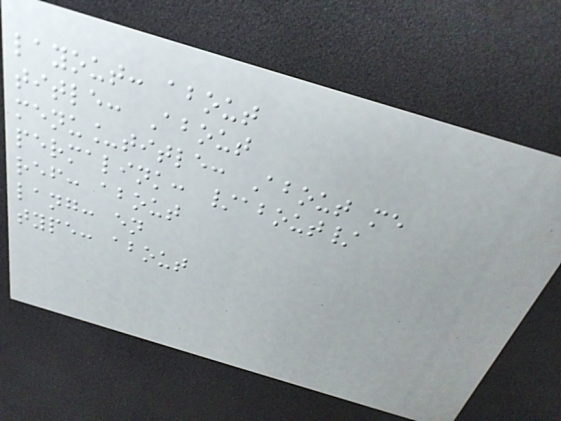layout: about
title: About
menu_title: About me
permalink: /about/
ref: about
lang: en
type: about
